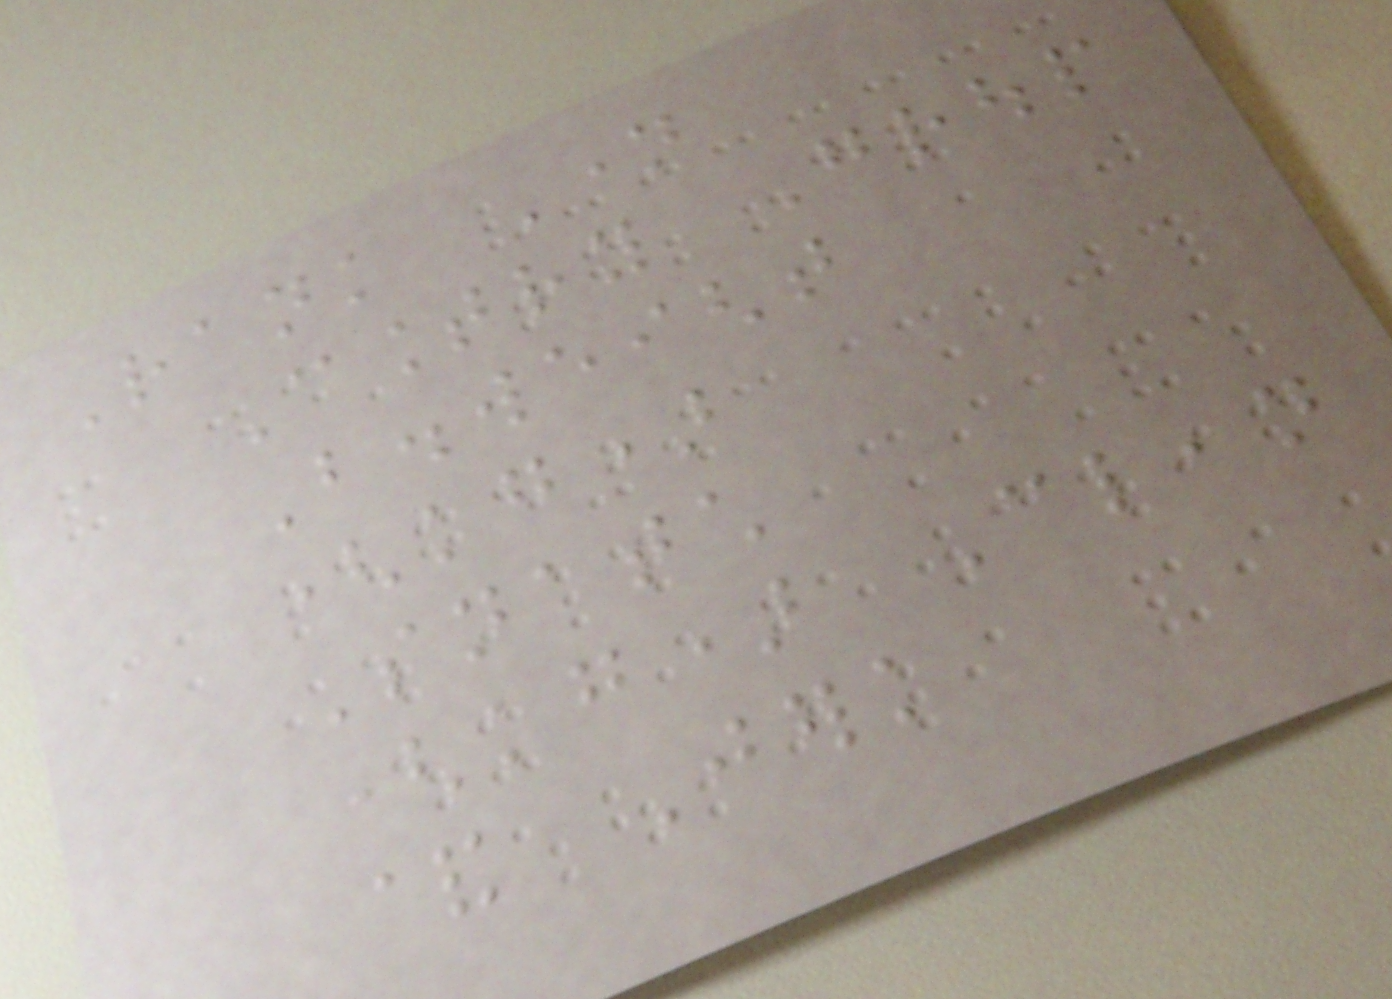Rank Name
Country Group
B.weight
(kg)
Snatch
(kg) Clean
& Jerk
